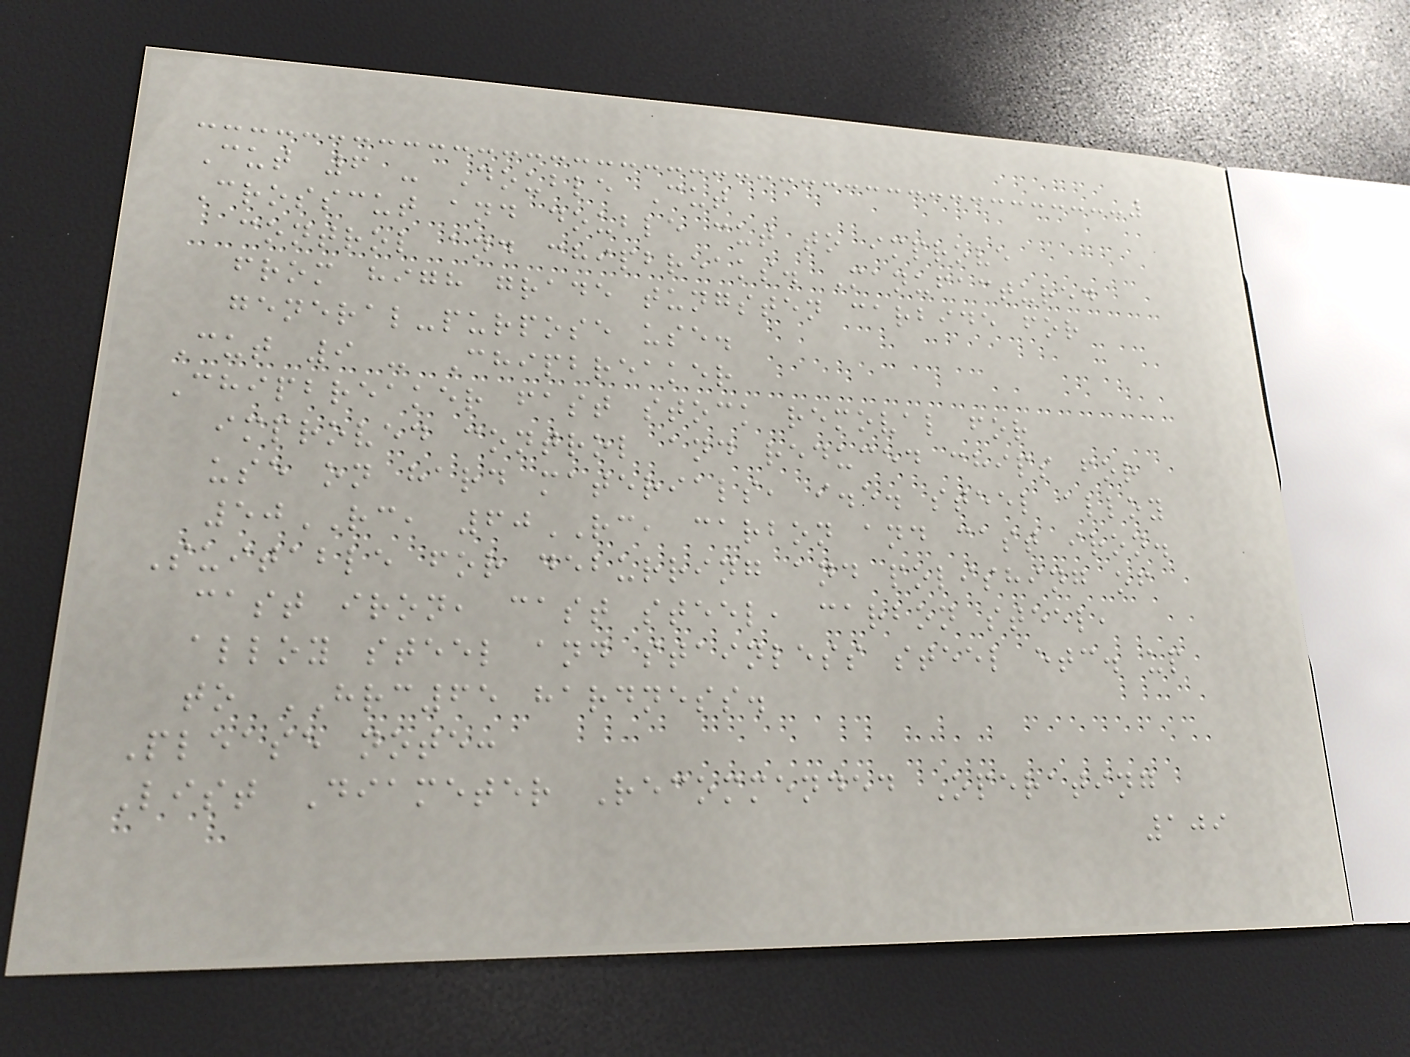Cut 6 - Double Cut
Crosscut and double cut to improve
control and chipbreaks. Manufactured
from high grade tungsten carbide for
general-purpose use.
Cut 9 - Chipbreaker
Chipbreaker fast stock removal for
improved control and reduced chips for
use on hard materials, i.e. steel alloy
50RC, 60RC, carbon and cast iron.
Suitable for deburring and polishing of
cast iron, cast steel, carbon steel,
alloy steel and stainless steel etc. up
to HRC65 hardness.
Please note:
List Diameter Recommended Operating
109
